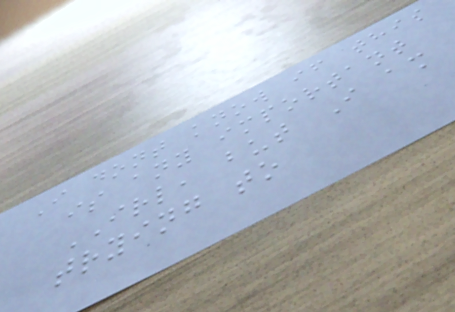I dont know if this
is any important
IRL, but I am
trying to
